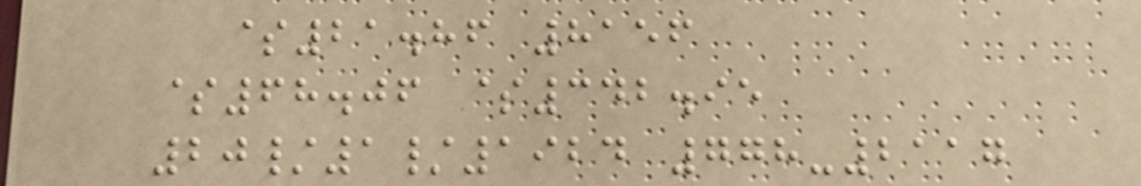$21.86 8156
$68.06 $342.95
20/1/1924 778-2117
